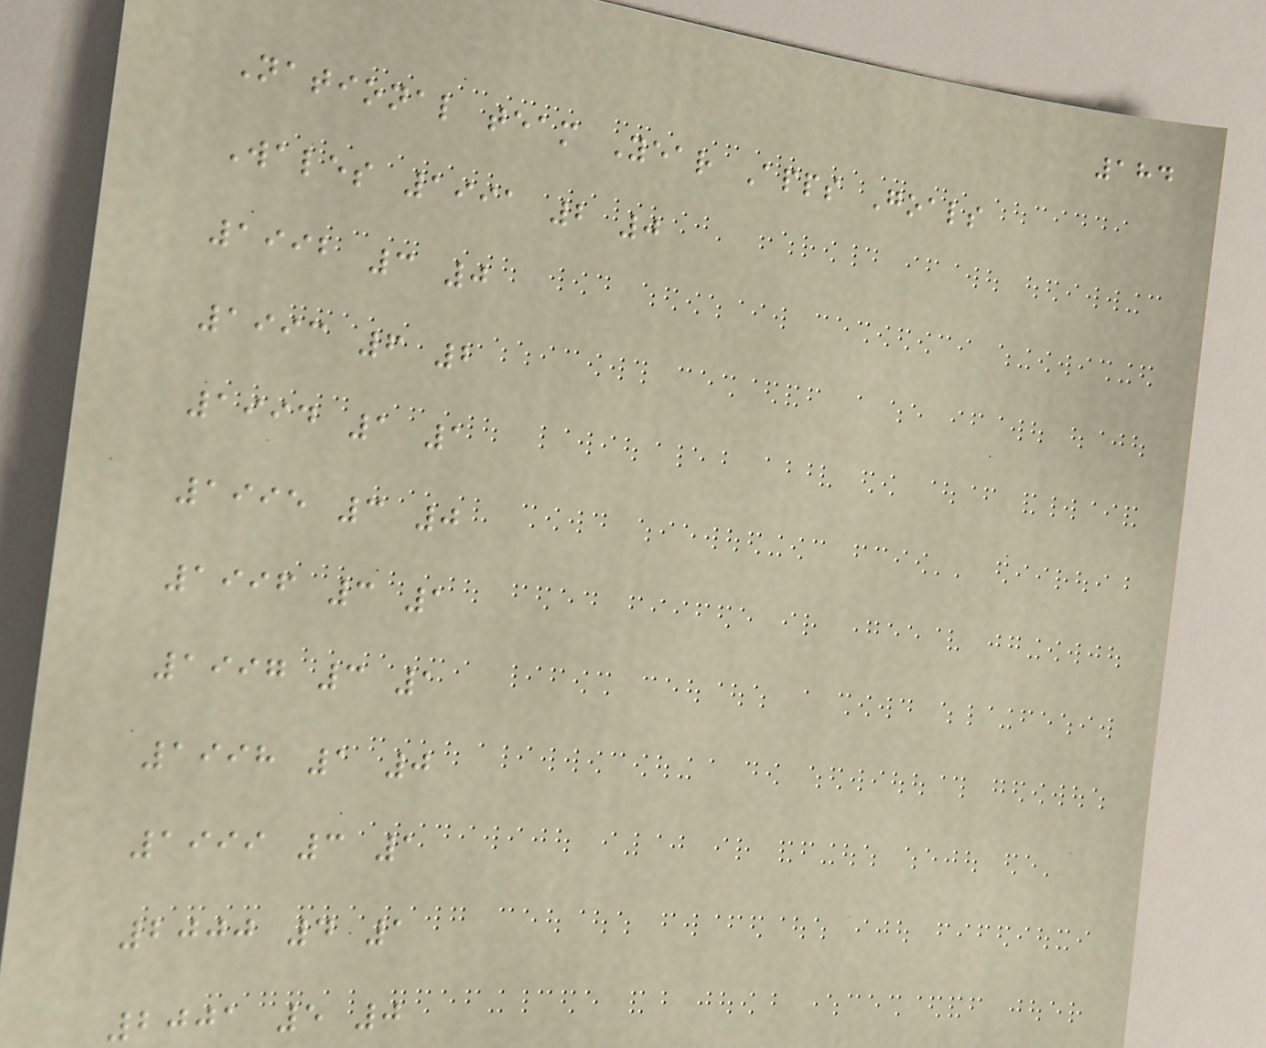184
National team Year Apps Goals
Wales 1991 2 0
1992 3 0
1993 6 2
1994 1 1
1995 3 0
1996 3 1
1997 3 1
1998 1 0
1999 3 1
2000 4 1
2001 5 0
